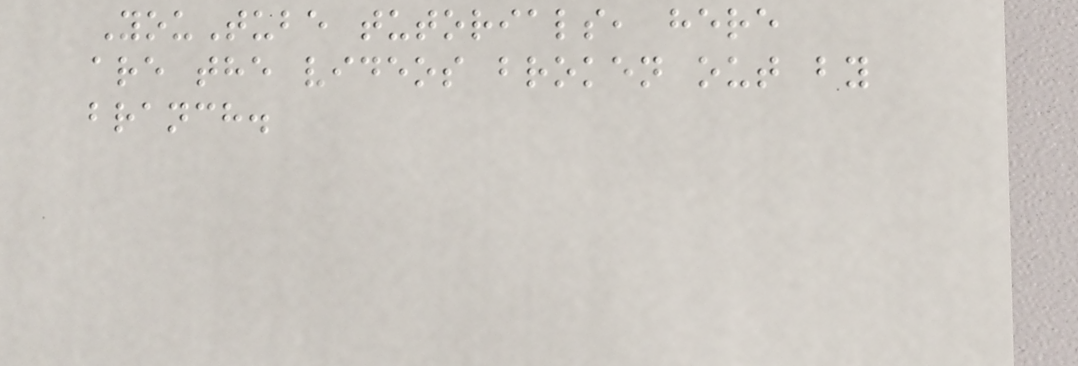YouTube tutorials, here
are the videos broken out by
branch.
